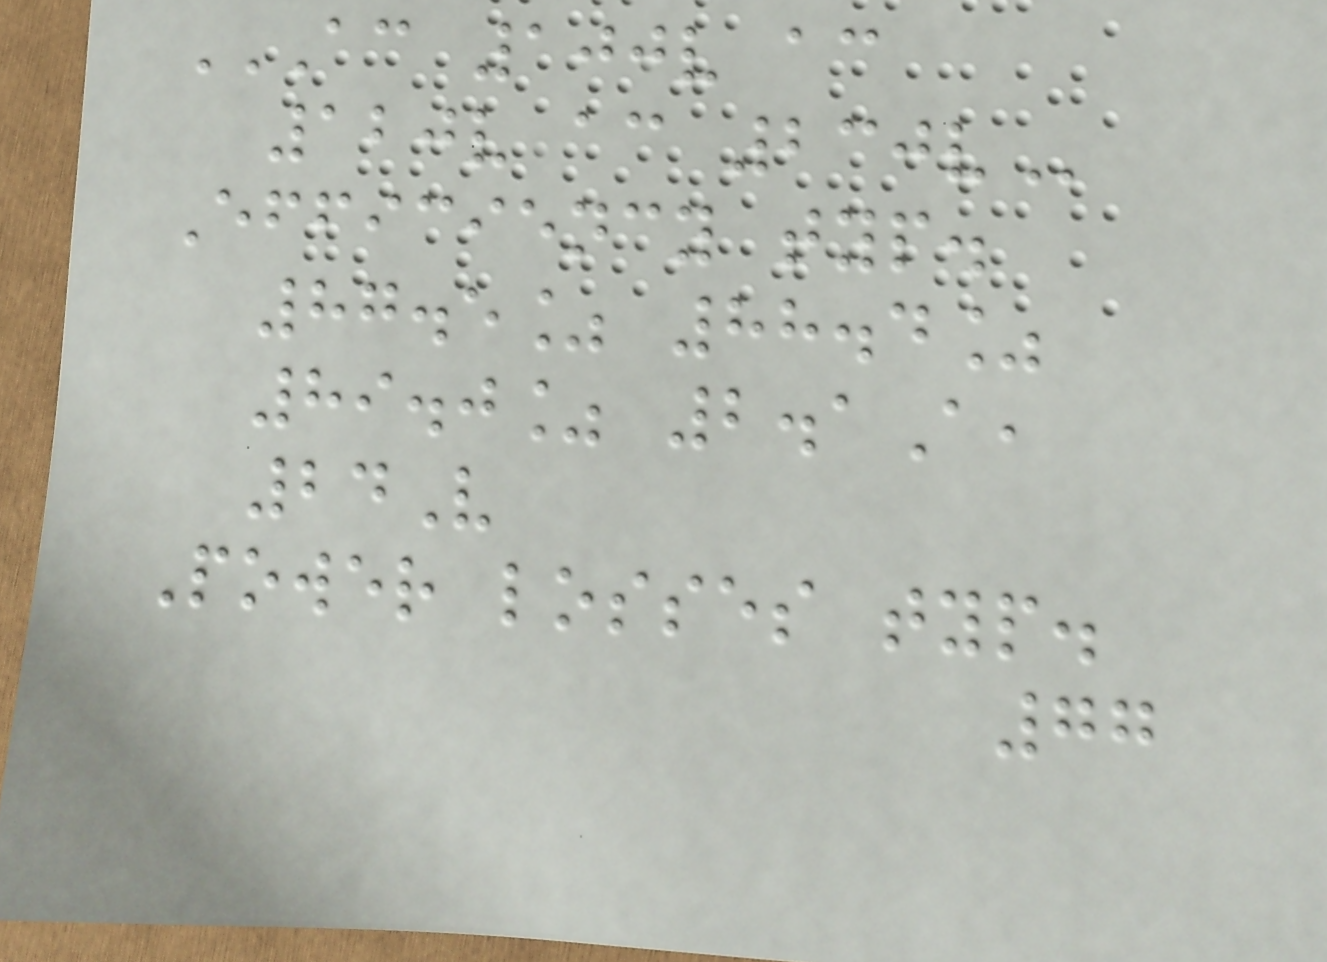AC 100V AC
120V AC 230V
Efficiency typ.
87.5% 88.4%
89.0% 2.1A,
24V
Power losses typ.
77
